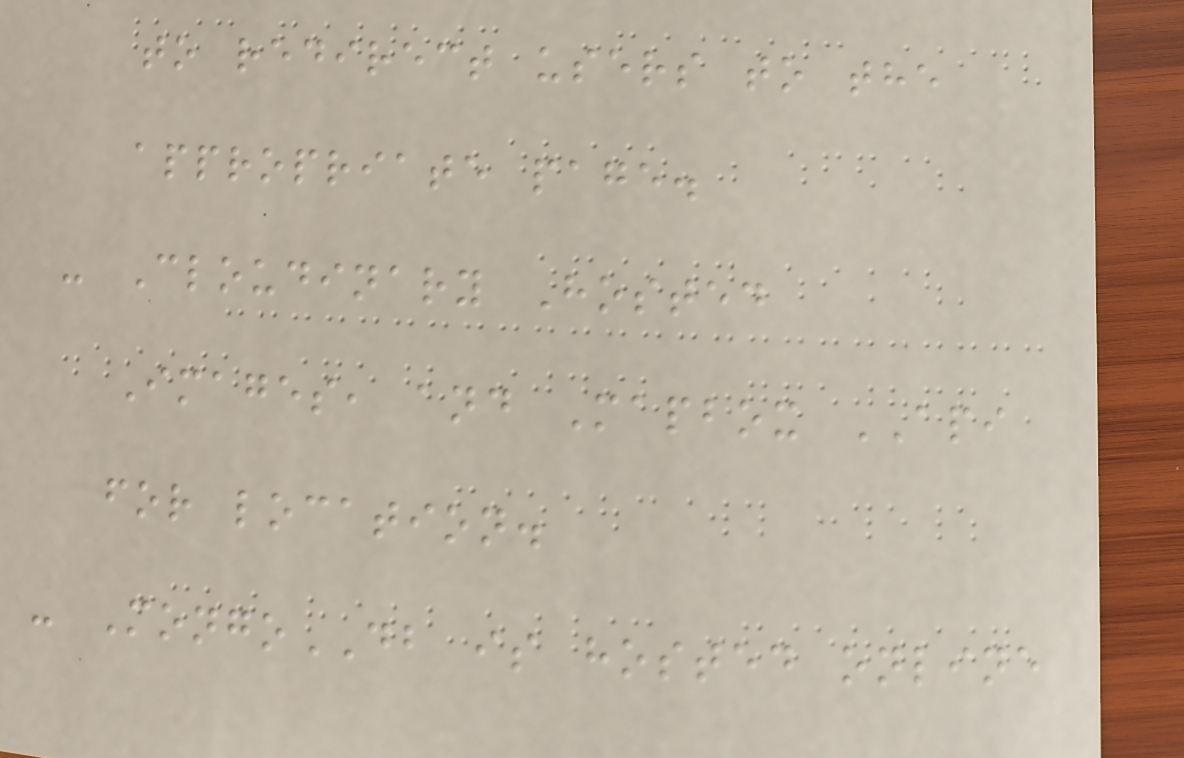to redirect users to the
appropriate page.
- Cloudinary Hosted
Images, and Mapbox API
for location.
- MongoDB is hosted online
